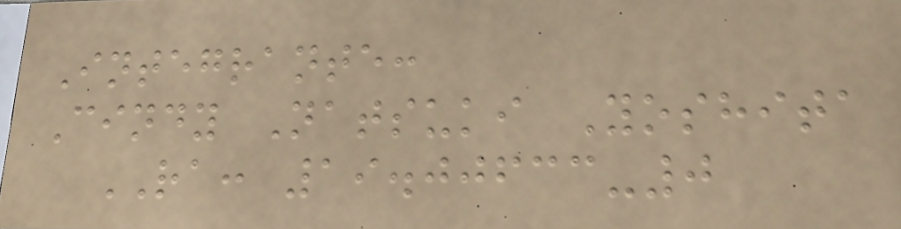Integrante:
Cindy Natsuki Yoshita
RA: 19.00633-0
